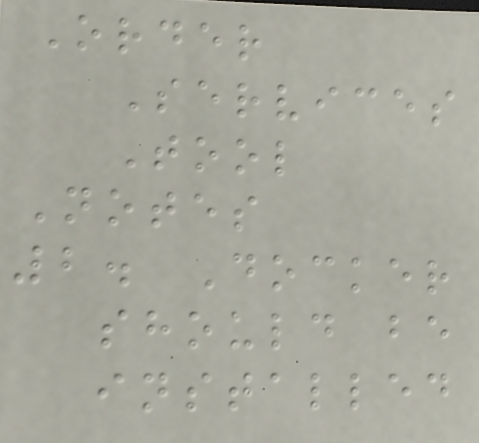Order
Services
Tool
Notes
2. Docker
should be
installed
